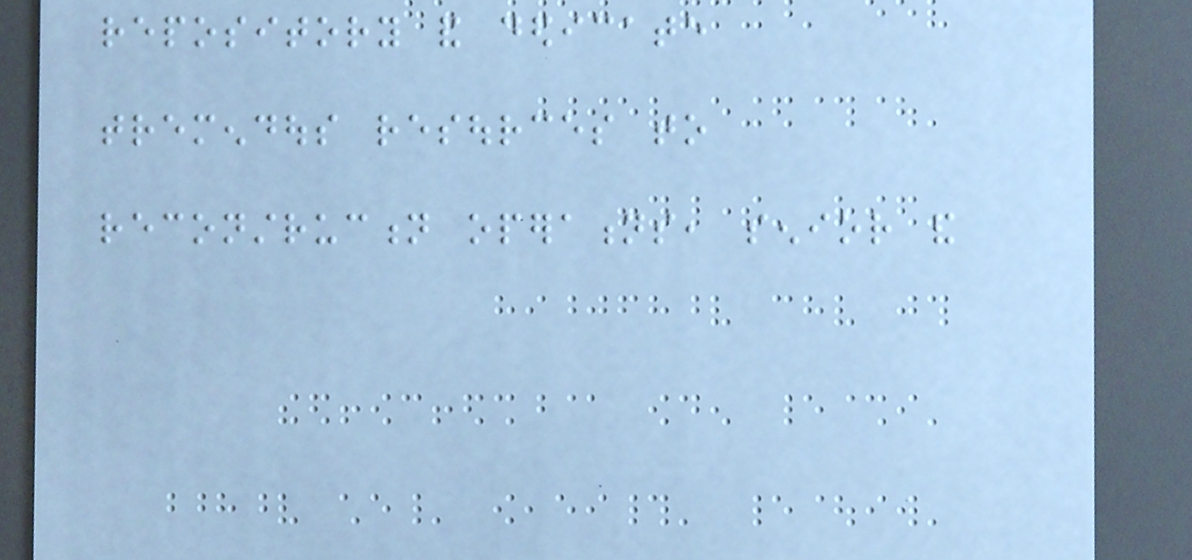repository and dedicate
tremendous resources to
reconstruction operations, senior and
